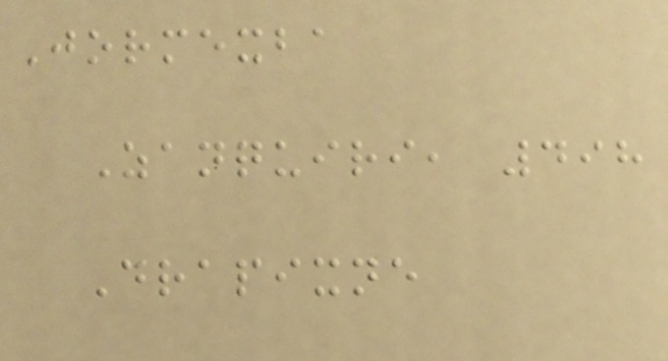Jormexba
Zanquiri, 498
Drapixne
